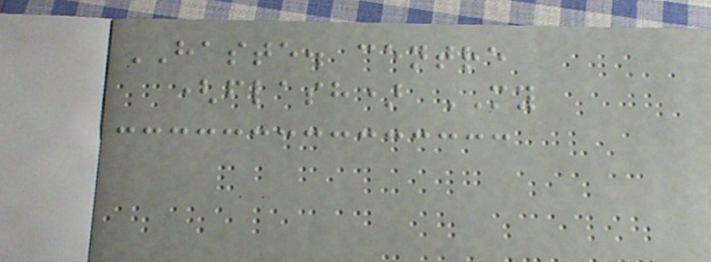HASTE. centre
(flash) MY
